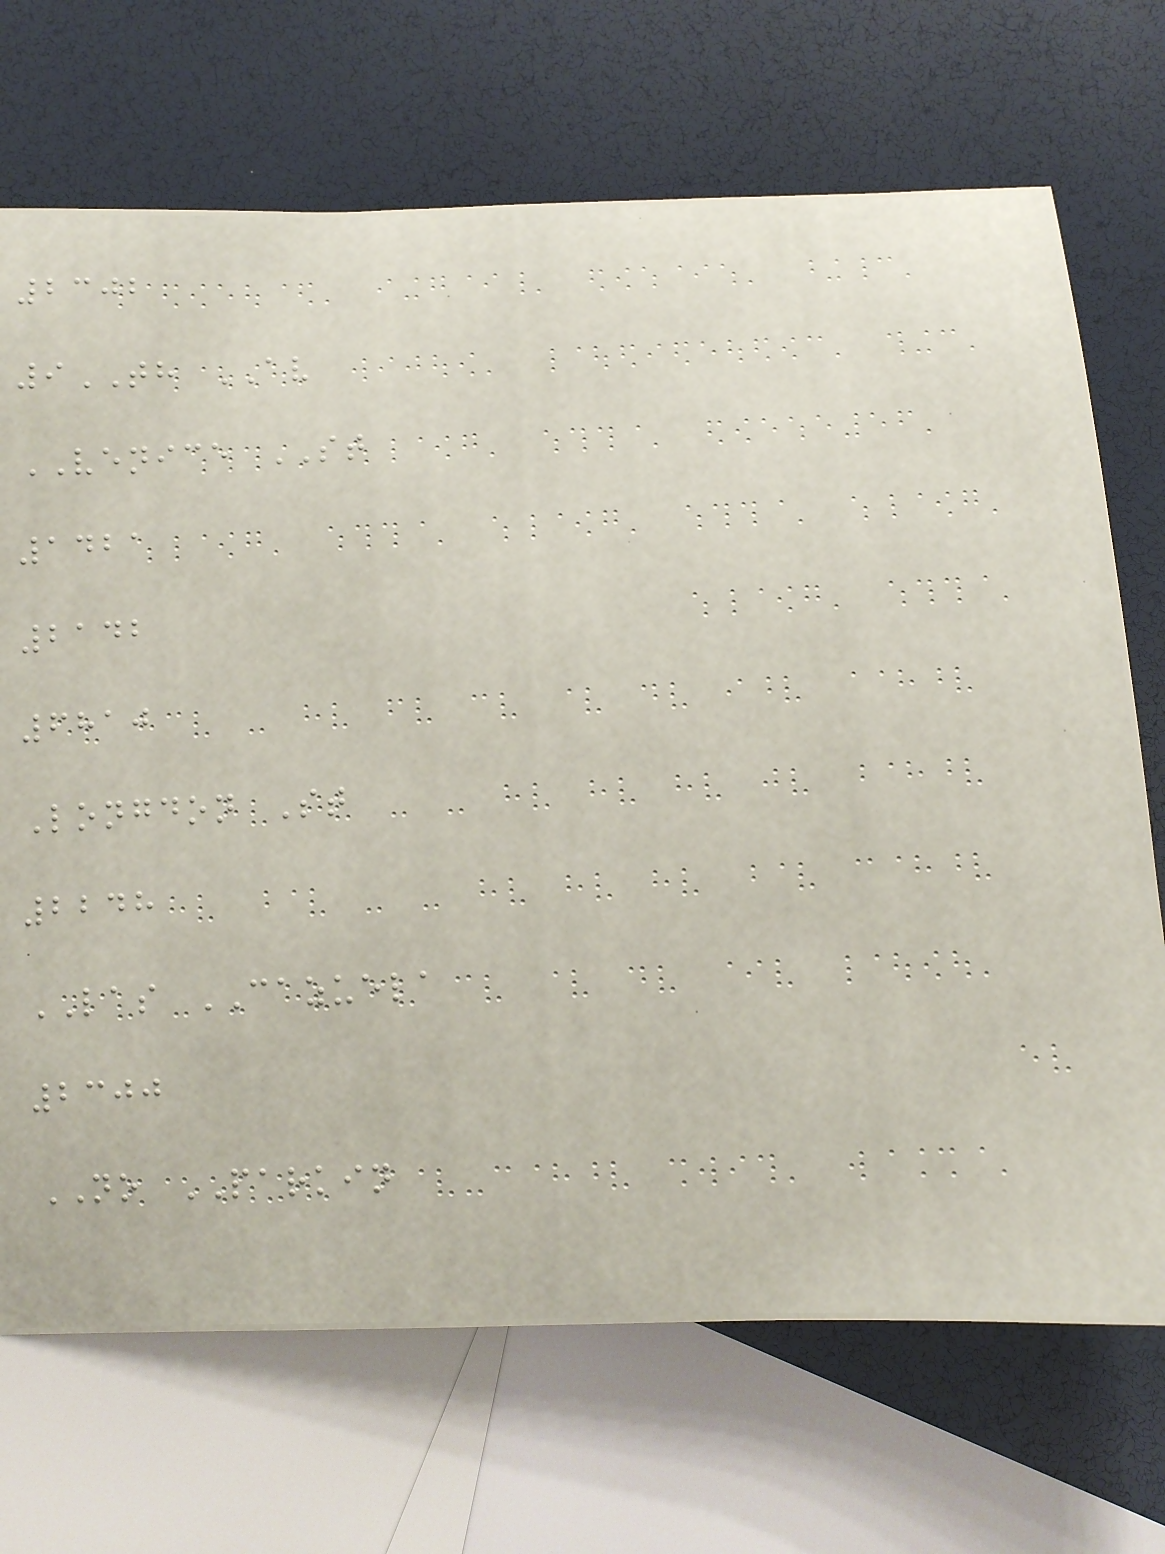2302
9TH AV
VENICE ST
1421
2142
6810
Longdon St
2248
LAS CAZUELA
2300
NO PARKIN
